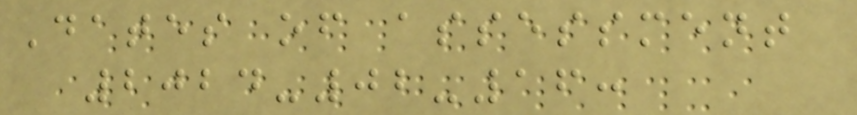Dates of assessment
2024-02-16:
